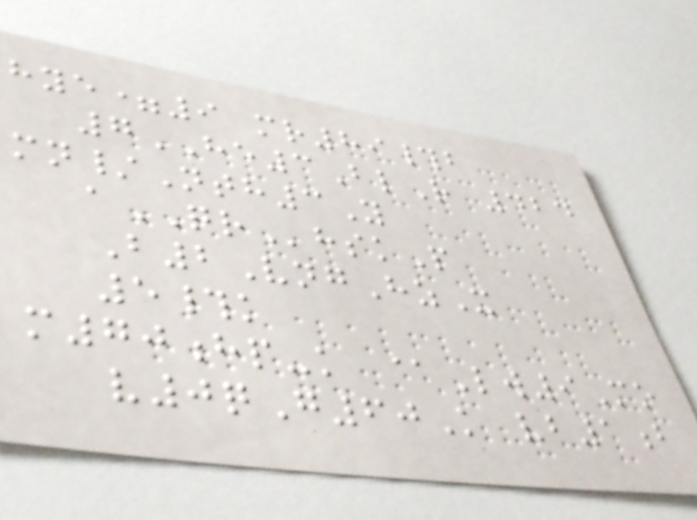hye=9 mr89#b
7HE3BlR 424
mn/Nth3Y
aQRhskP
B2VngHzX
5#k
m70hp-k @Lw9Mo
v0qG60K vb1b
